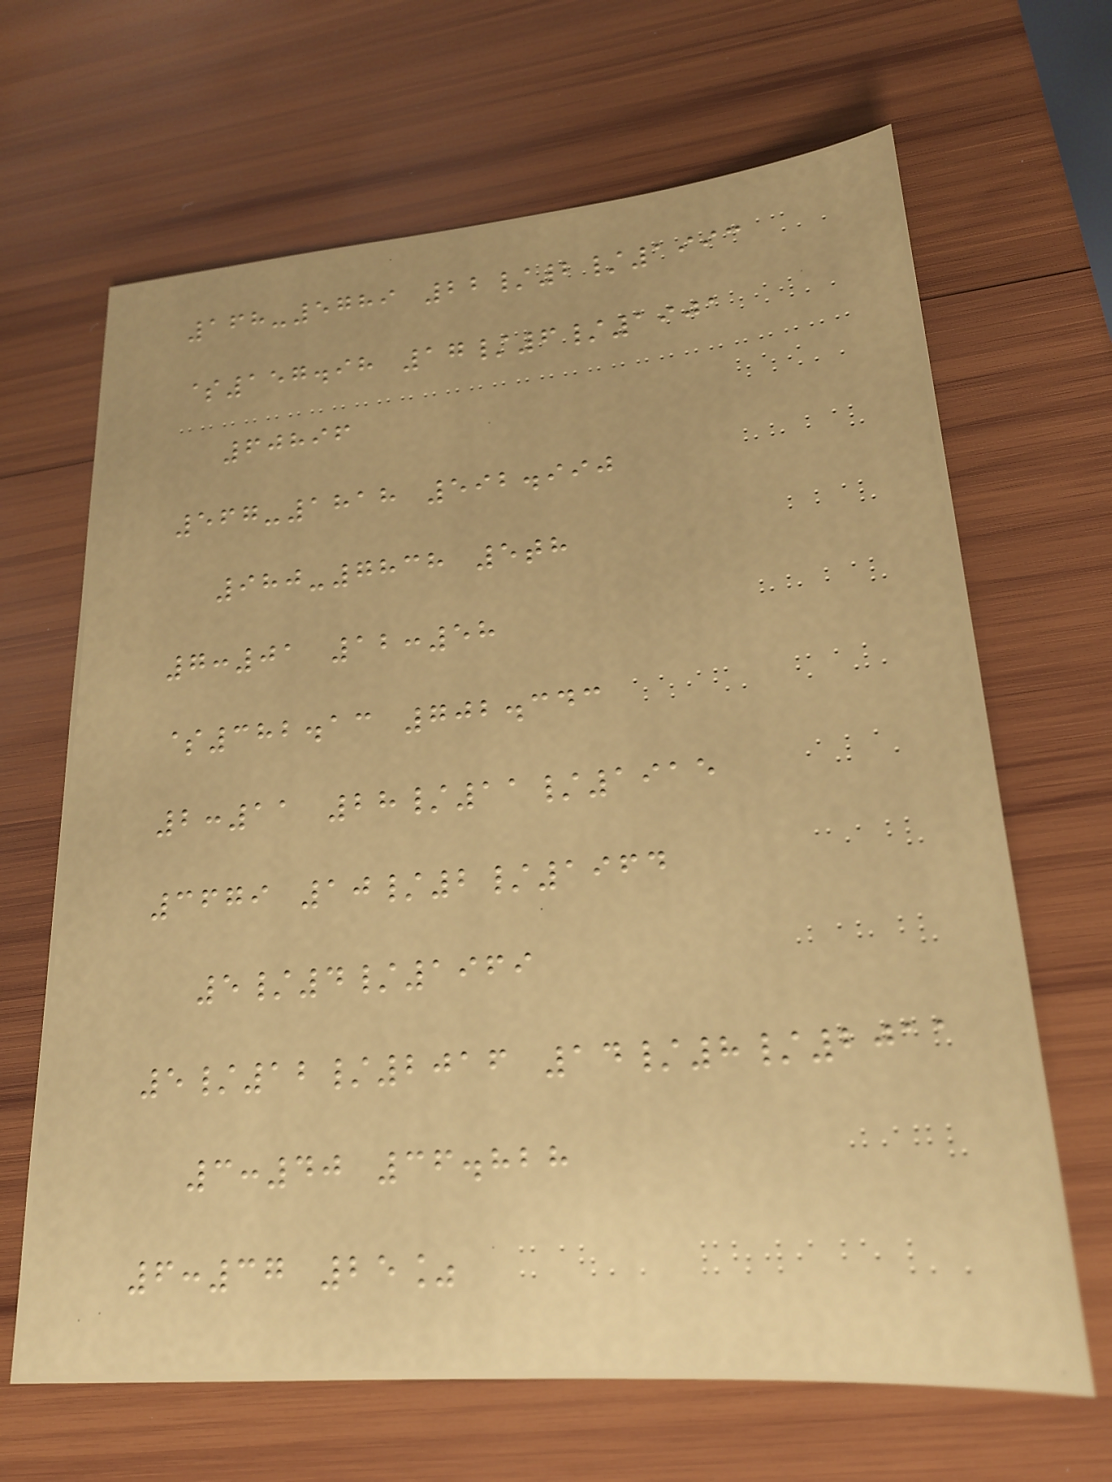168-5789 22/2/1993
$157.98 17/6/1901
60896
567-1818 592.990
980-7838 5th
7:01 12:58
$382.13 702.343
2:11 28/11/1915
3679 10/2/1964
5/4/1969
5/12/2016 14/8/2011
3:40 36.828
6:37 25%
